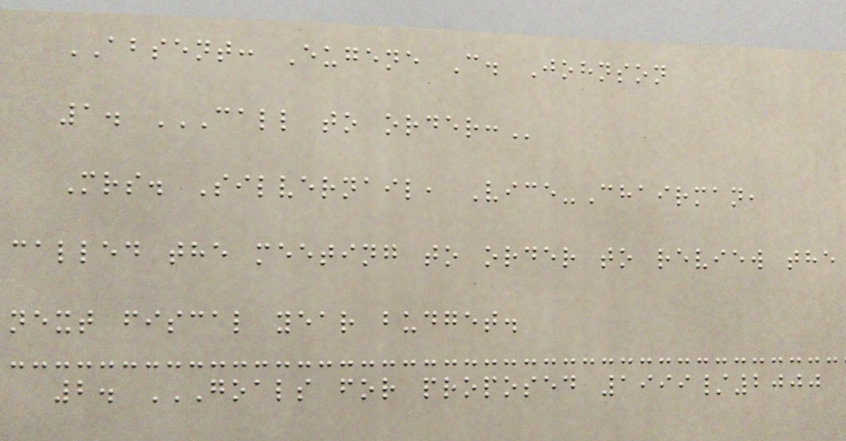ABSENT: Eugene C. Johnson
1. CALL TO ORDER:
Mrs. Silvernail, Vice-Chairman,
called the meeting to order to review the
next fiscal year budget.
2. GOALS FOR PROPOSED 1999/2000
